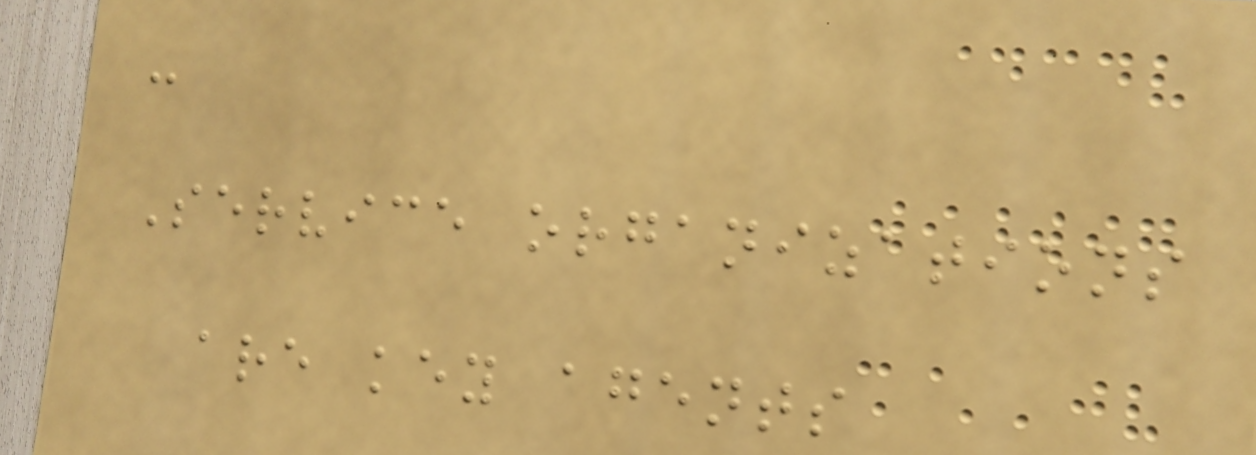-
Service organizations
are key agents
